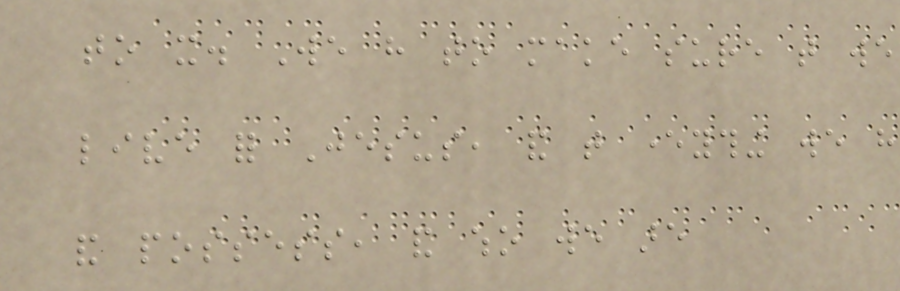to it. We have to make sure that we
live for Jesus, and that everything we have
and possess, and who we are
